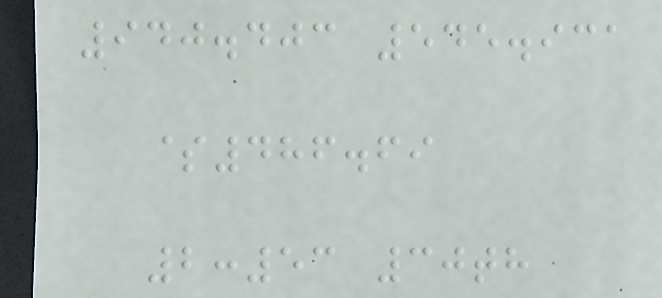940.403 545.931
$486.69
2:53 30th
